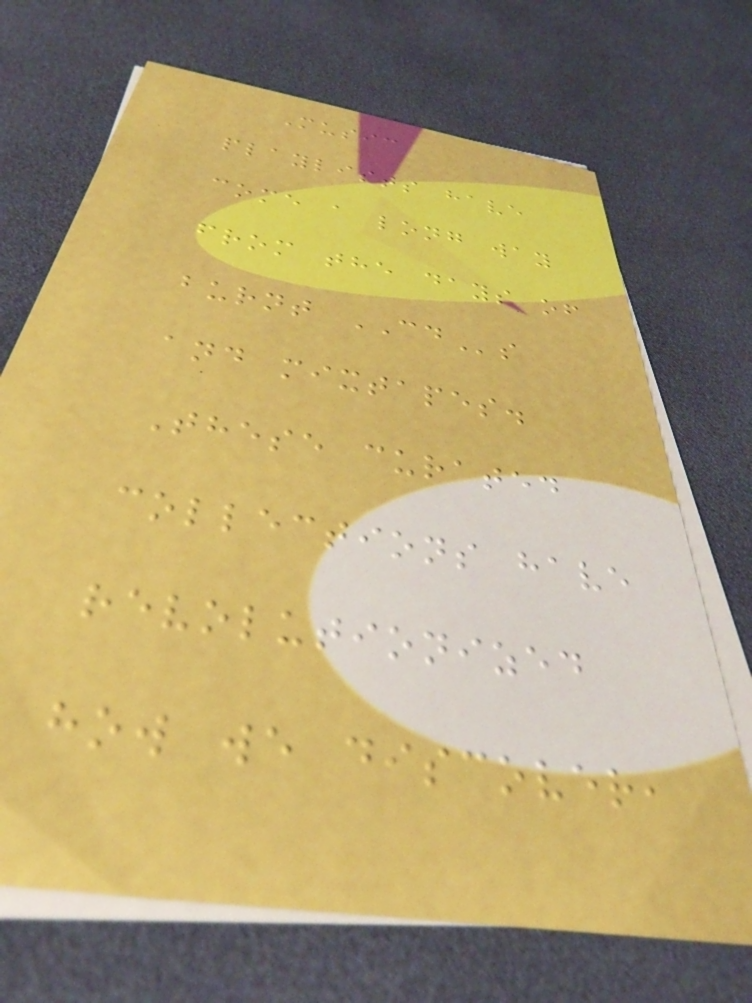Music
playlists have
come a long way
from the days of
burnt CDs
and mixtapes.
These curated
collections have
revolutionized
how we discover,
